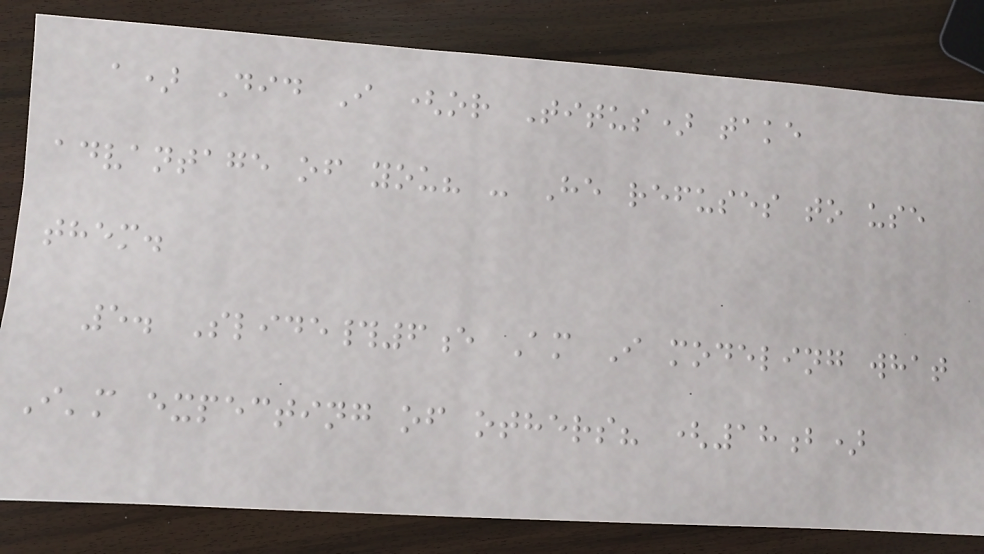a) Did I (or Titus) take
advantage of you? - He refuses to use
them.
5. Slide#6e Am I modeling what
I'm expecting of others? (18b)
